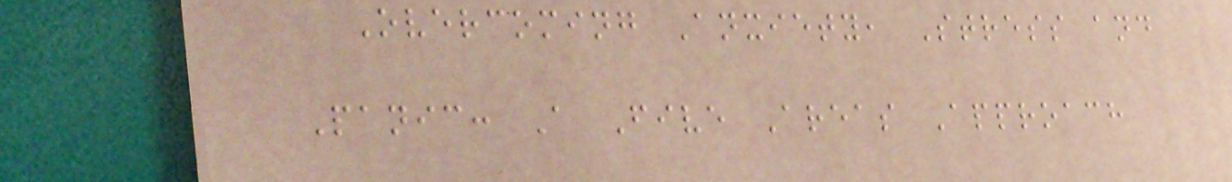Overcoming Anxiety, Stress and
Panic: A Five Areas Approach
